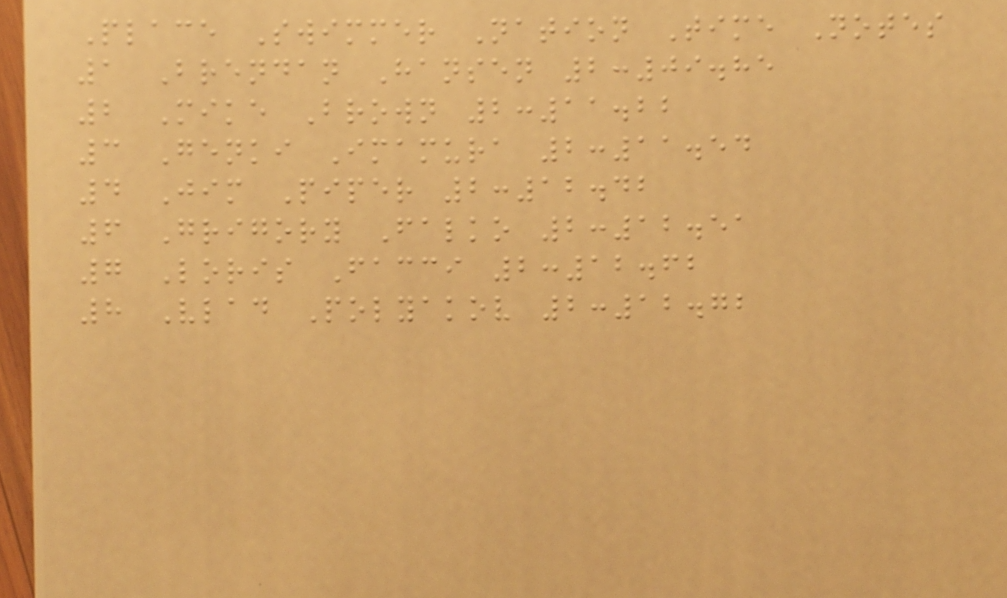Place Swimmer Nation Time Notes
1 Brendan Hansen 2:09.85
2 Mike Brown 2:11.22
3 Genki Imamura 2:11.54
4 Jim Piper 2:12.42
6 Grigory Falko 2:12.51
7 Loris Facci 2:12.62
8 Vlad Polyakov 2:12.72
